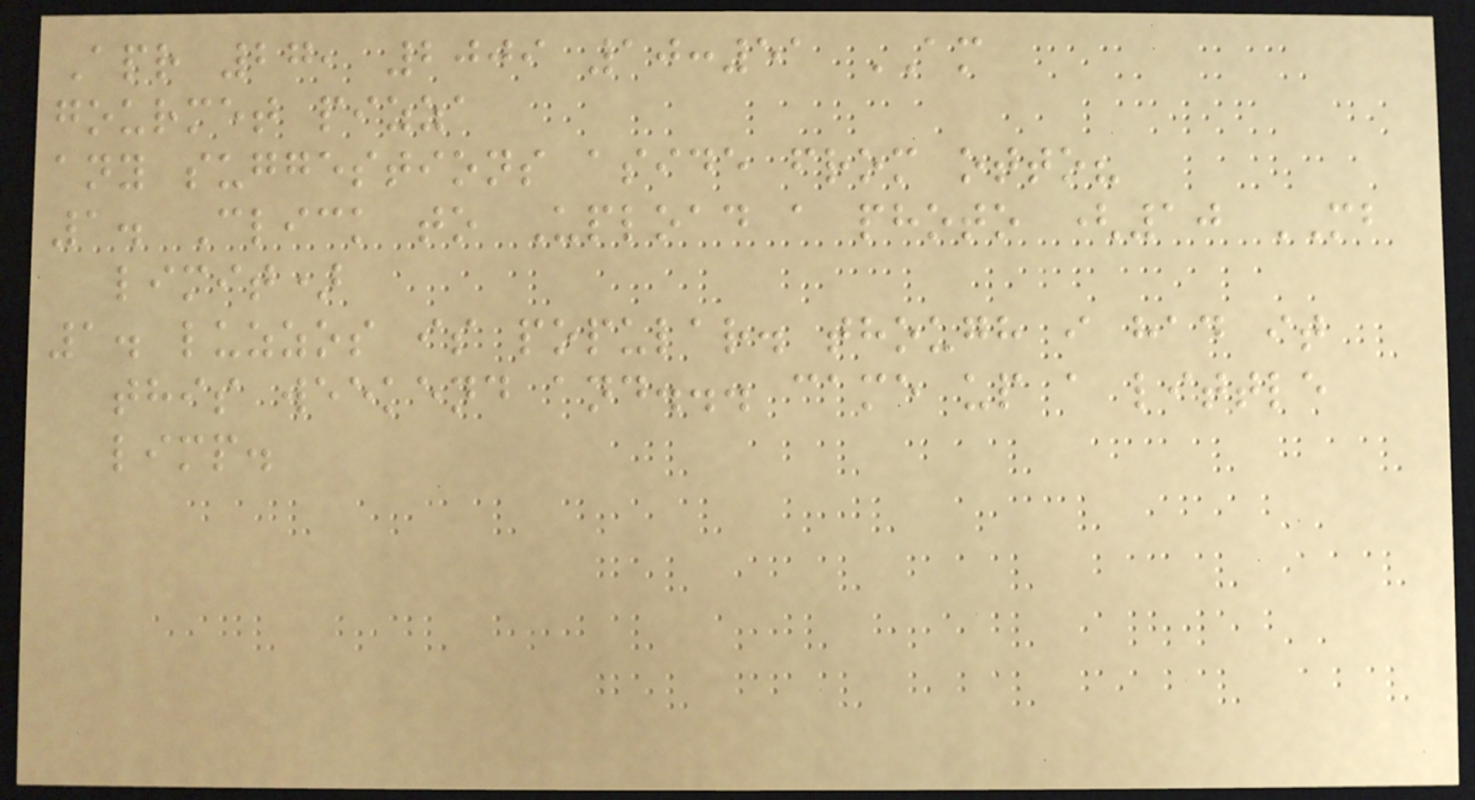Apr 27, 2009 10:51 AM
gourmet pizza
any suggestions aside from otto?
1. Click to Upload a photo (10 MB
limit)
1. luzzos is popular. though i had it
this weekend and... came up a little
limp.
